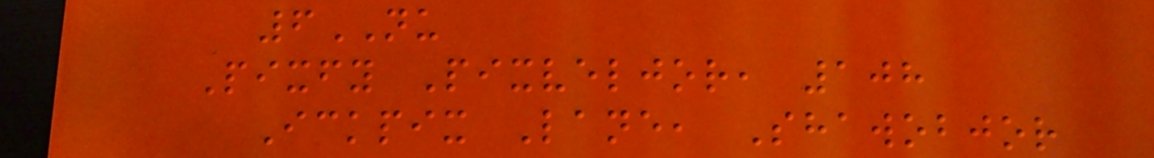6NU
Pixfy Pixveljor, 108
Ickpix Lane, Shawobjor
